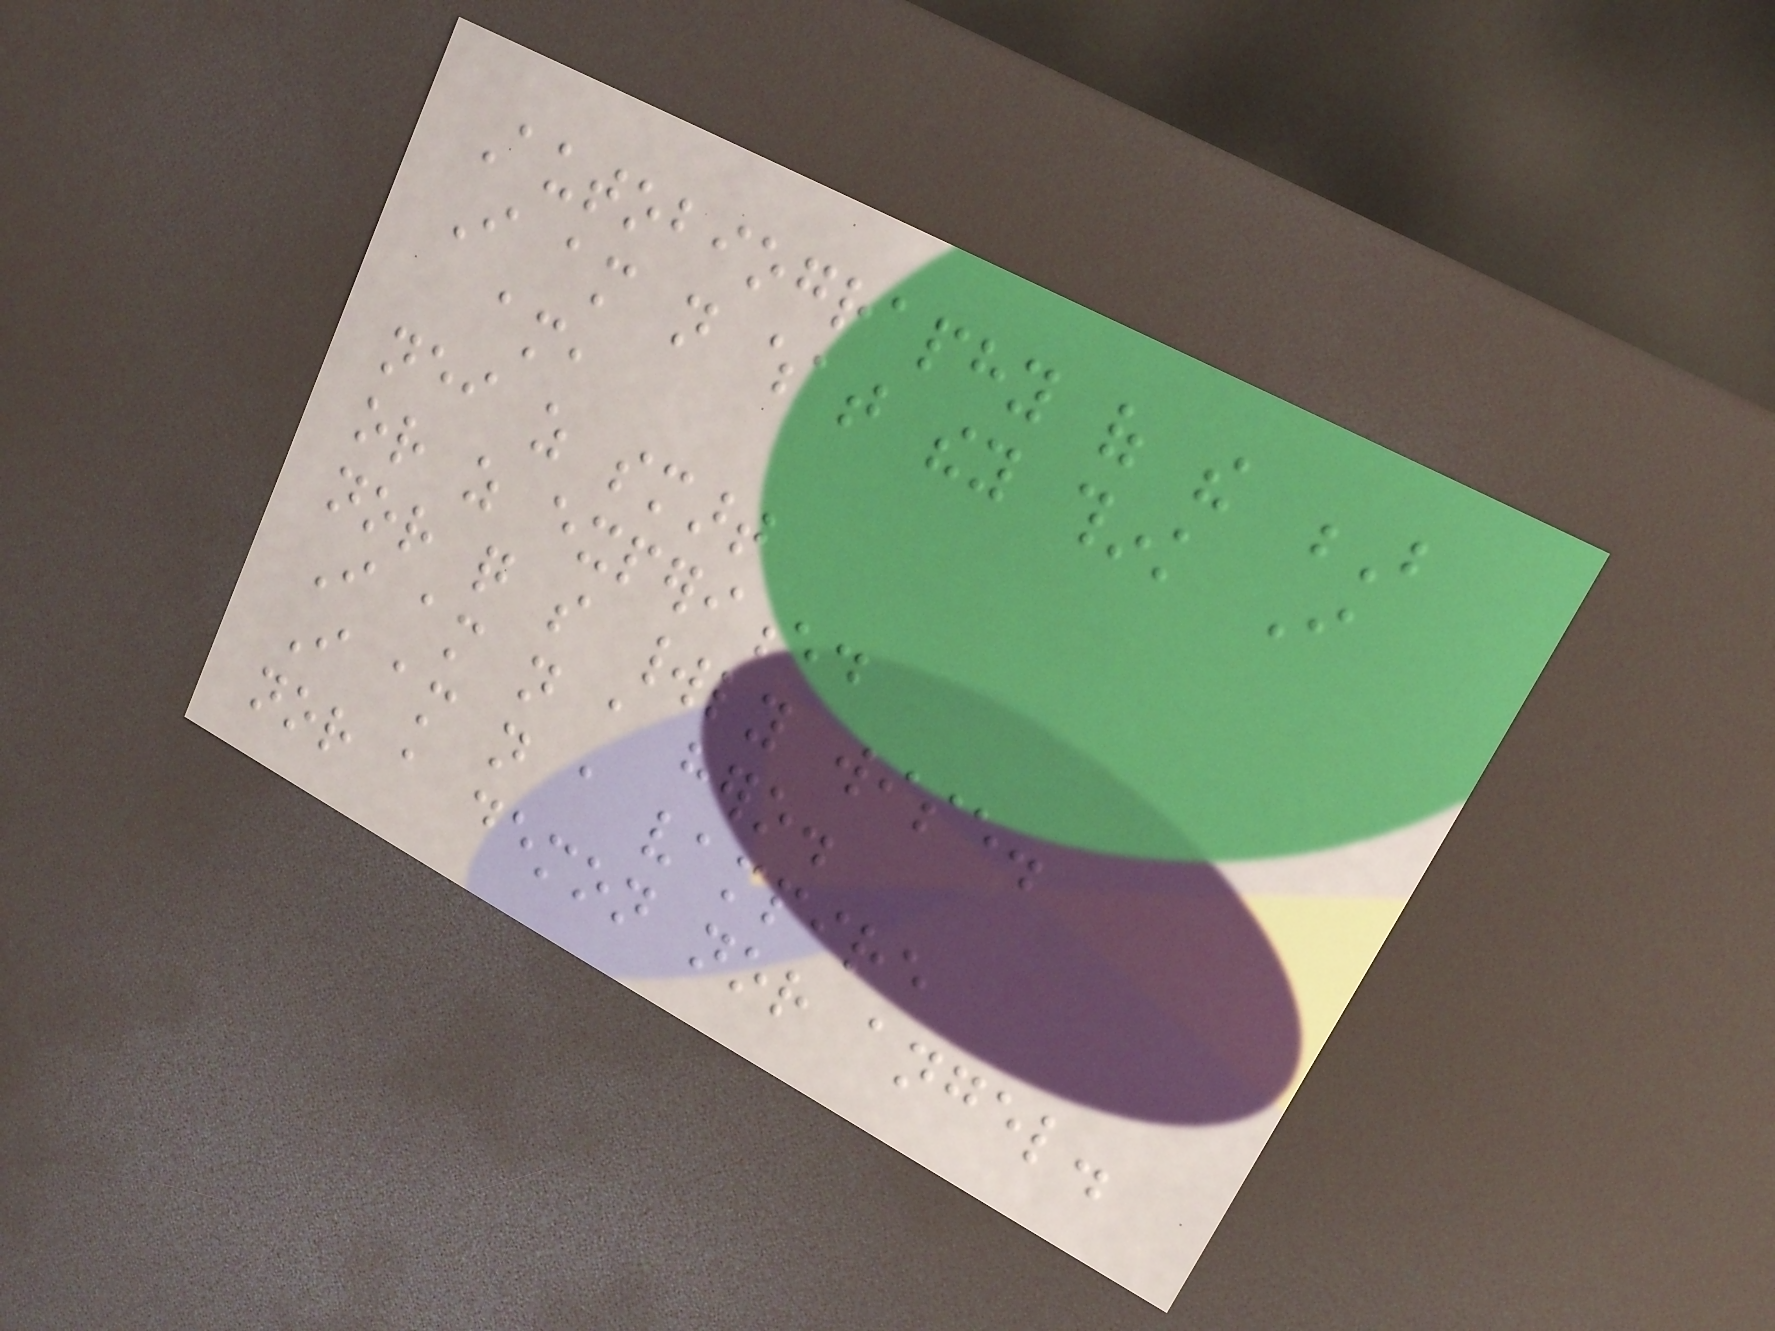Autobiography of the B
I am not what they think I
am,
neither as smart
or as experienced
nor quite so worldly wise.
I am not a hero.
I am not a vampire
nor a demon nor angel.
